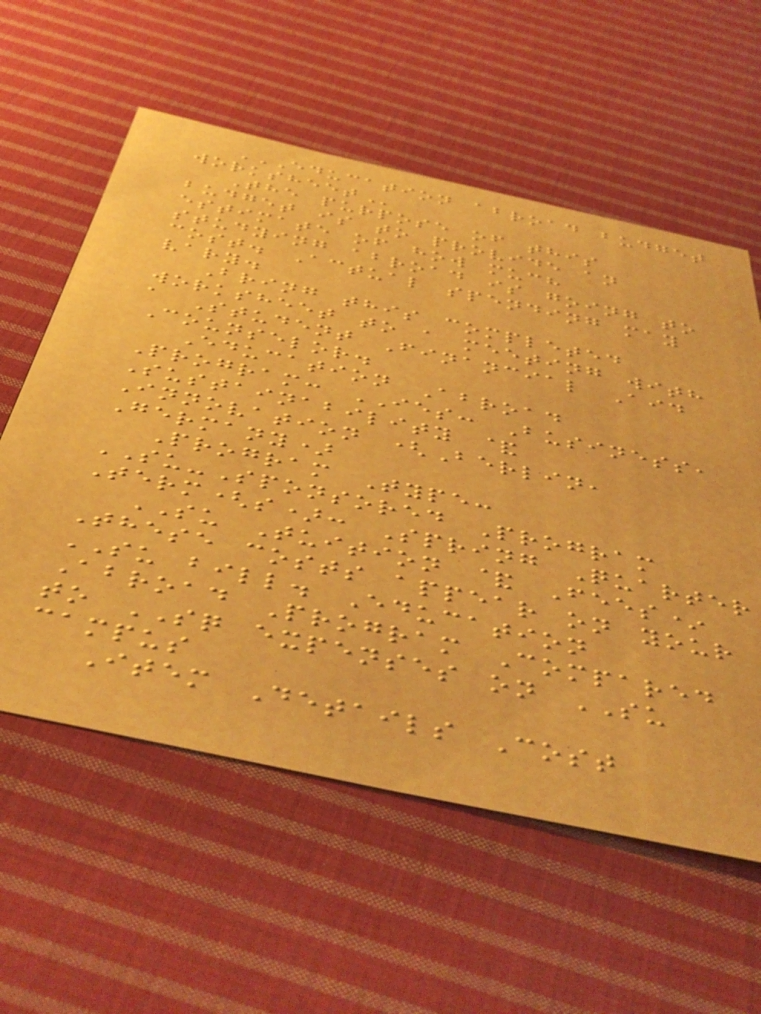EDUCATION ABROAD BUDGET
WORKSHEET
The purpose of this
budget is to provide an
estimate of how much
studying abroad is going to
cost. Actual spending may
vary.
Bring this completed
worksheet to a meeting with
a Student Financial Aid
Counselor.
Education Abroad
Program: IES: Business,
Sustainability &
Innovation (Berlin,
Germany)
Program Type:
SU-Sponsored Program
Term(s): Spring Quarter
SU Tuition & Fees*
These costs appear on your
SU bill. Education
Abroad Program Compared
to SQ expenses on SU
campus
Item Details Cost
